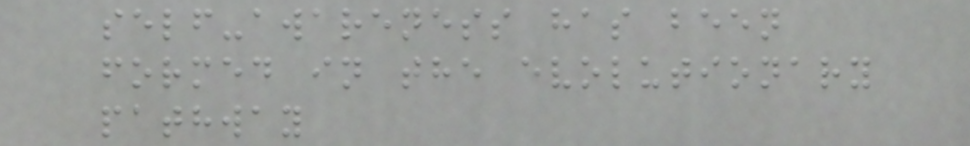self-awareness has been
formed in the evolutionary
pathway
